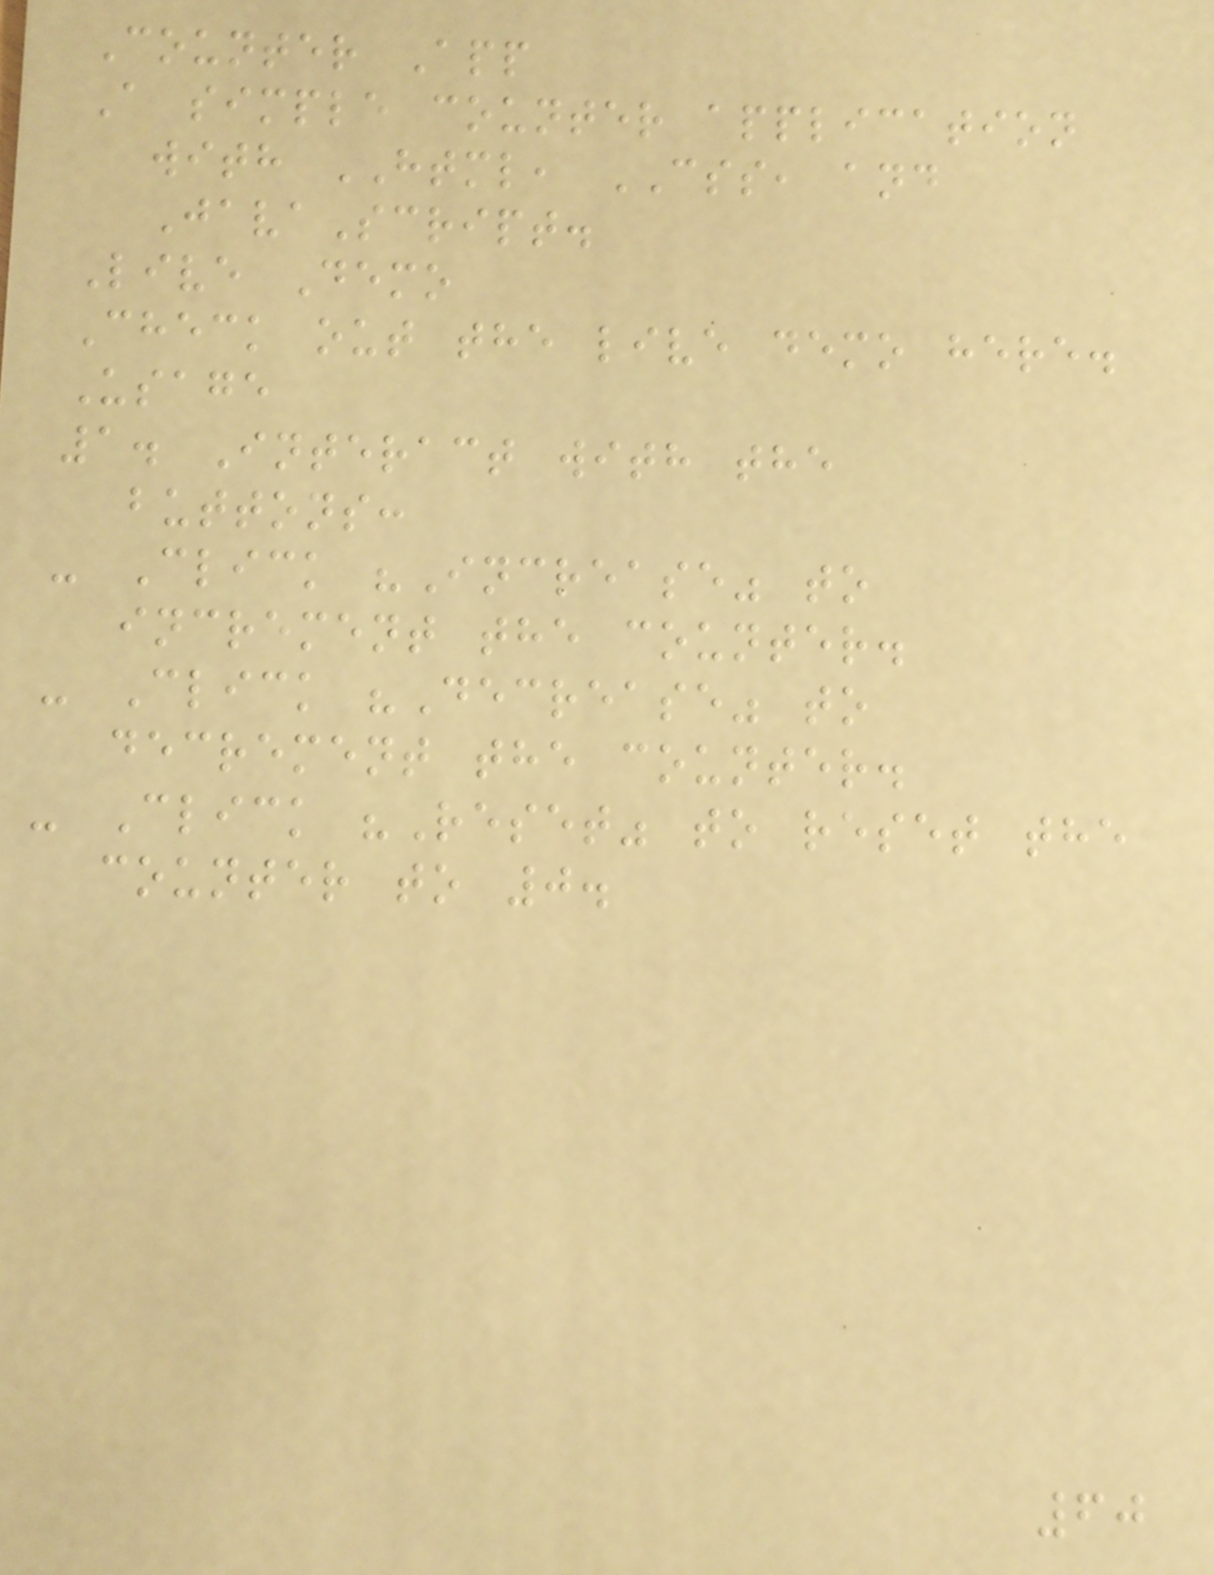Counter App
A simple counter application
with HTML, CSS, and
JavaScript.
Live Demo
Check out the live demo here.
Usage
1. Interact with the
buttons:
- Click "Increase" to
increment the counter.
- Click "Decrease" to
decrement the counter.
- Click "Reset" to reset the
counter to 0.
60
